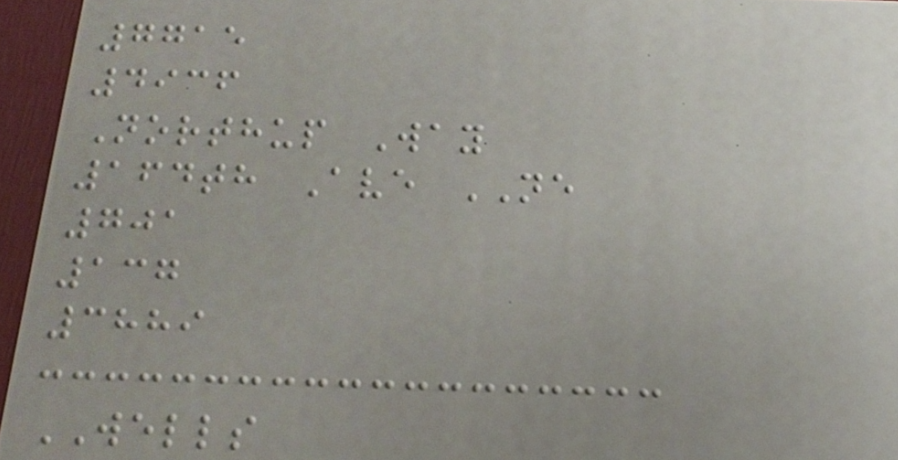7715
4936
Northup Way
164th Ave NE
701
137
3889
WELLS
